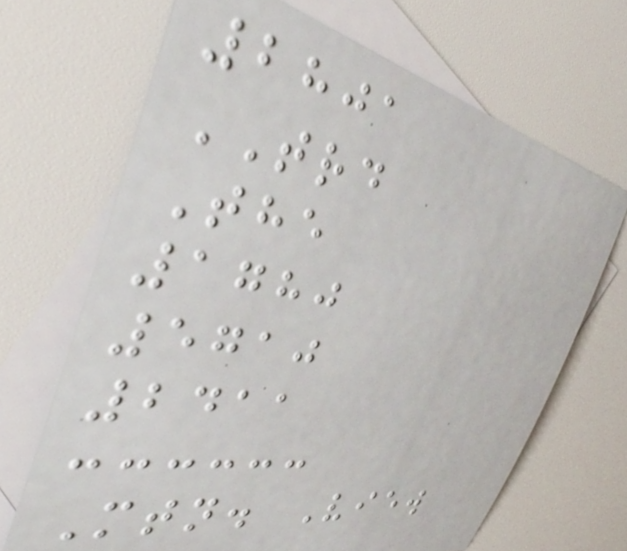2801
TRD
The
1780
5710
2411
Mtn. View
